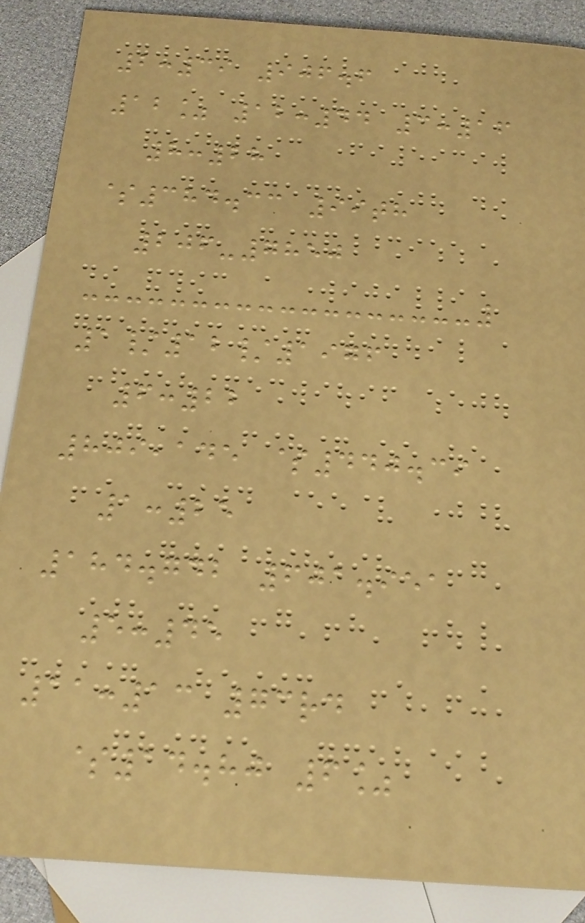2:39 906.6
12% 12:44 3:16
8:28
$384.33 99th
206-7850
1/12/1976
6:22
809,145 $440.39
1:25
184.742 601.951
5:45
11:13 73rd
$14.80 6%
